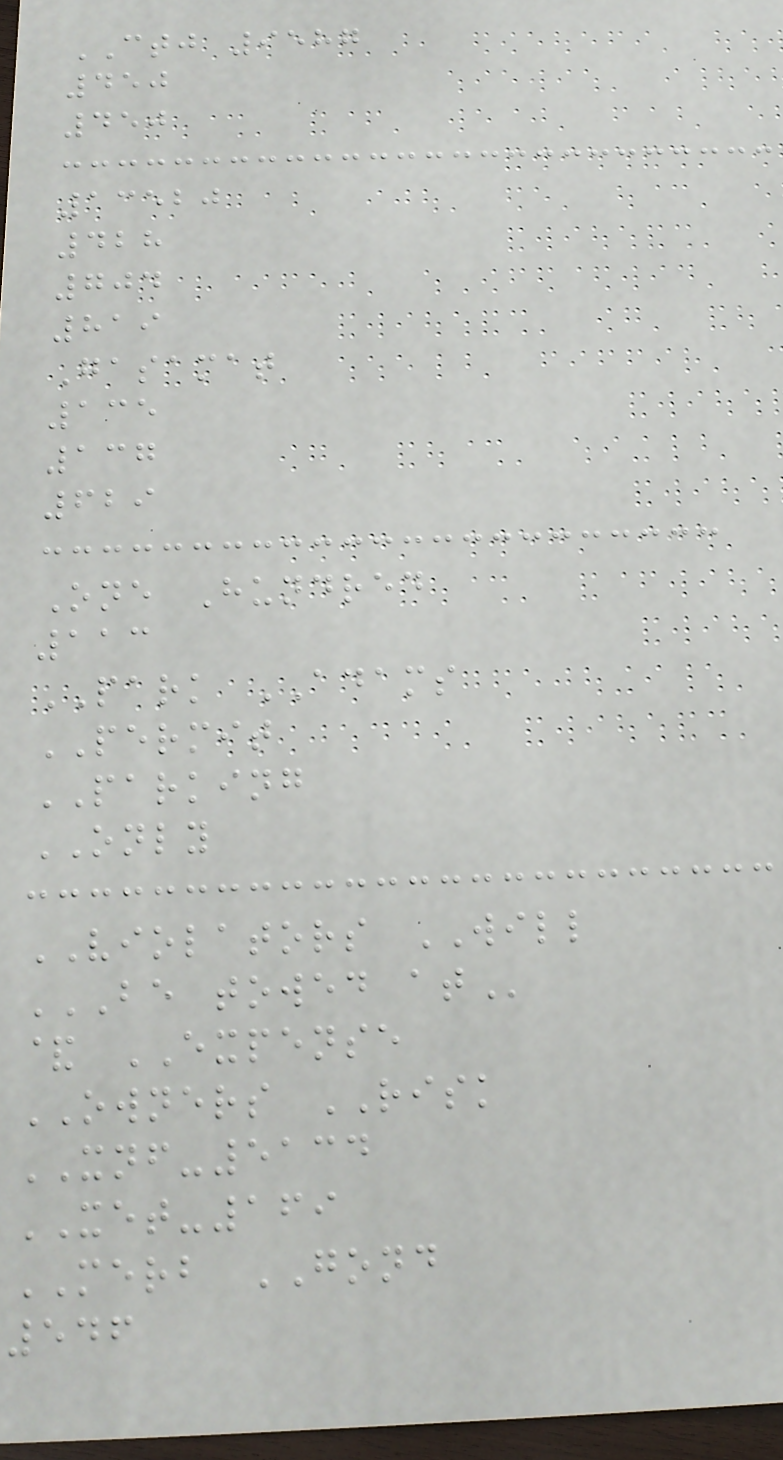CTJ 9587
450
450
13520
428
704
819
Gasamat
135
137
629
One Hundred
113
PARK ADAMS
PERMIT
PARKING
ONLY
VIOLATORS WILL
BE TOWED AT
& EXPENSE
OWNERS RISK
XNF-5134
XET-169
MERB GOND
546
